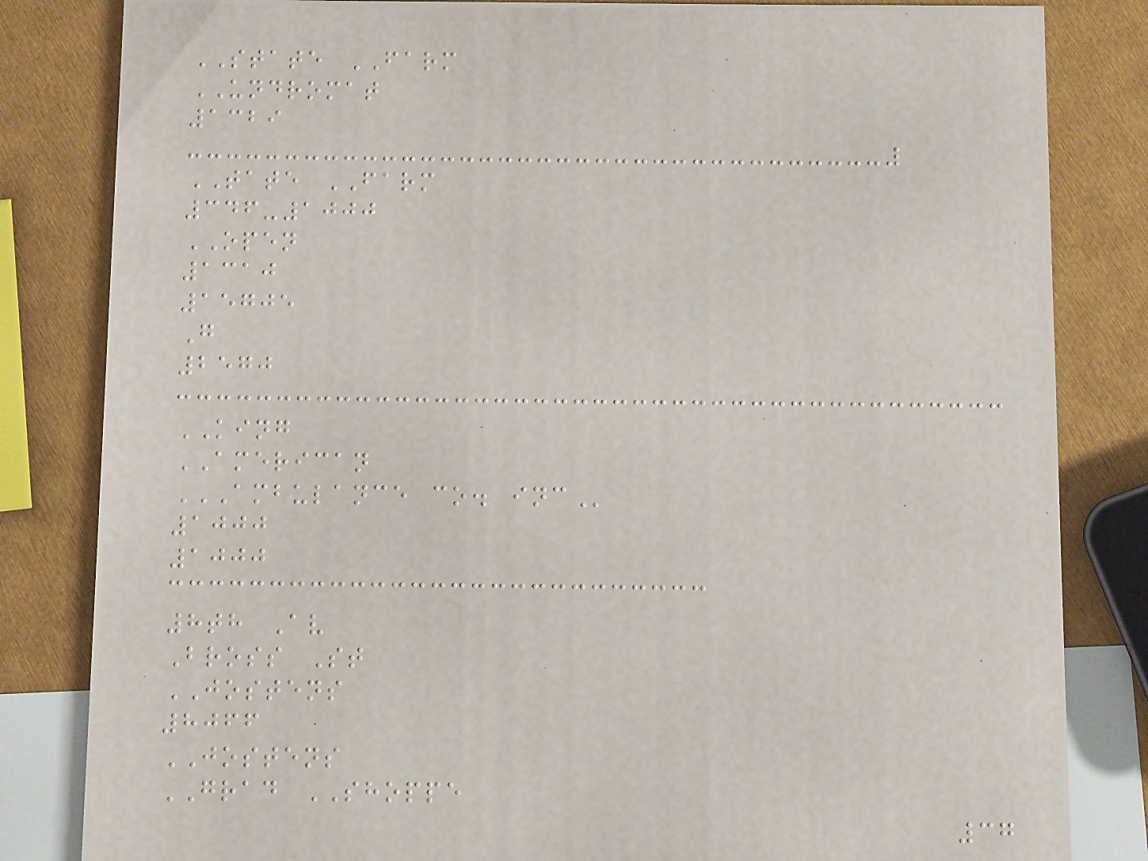STATE FARM
UNDROMAT
1329
TATE FARM
346-1000
OPEN
1310
15705
G
2570
KING
AMERICAN
AMBULANCE CO. INC
1000
1000
8th Av
Bross St
JOSTENS
8066
JOSTENS
GRAD SHOPPE
37
